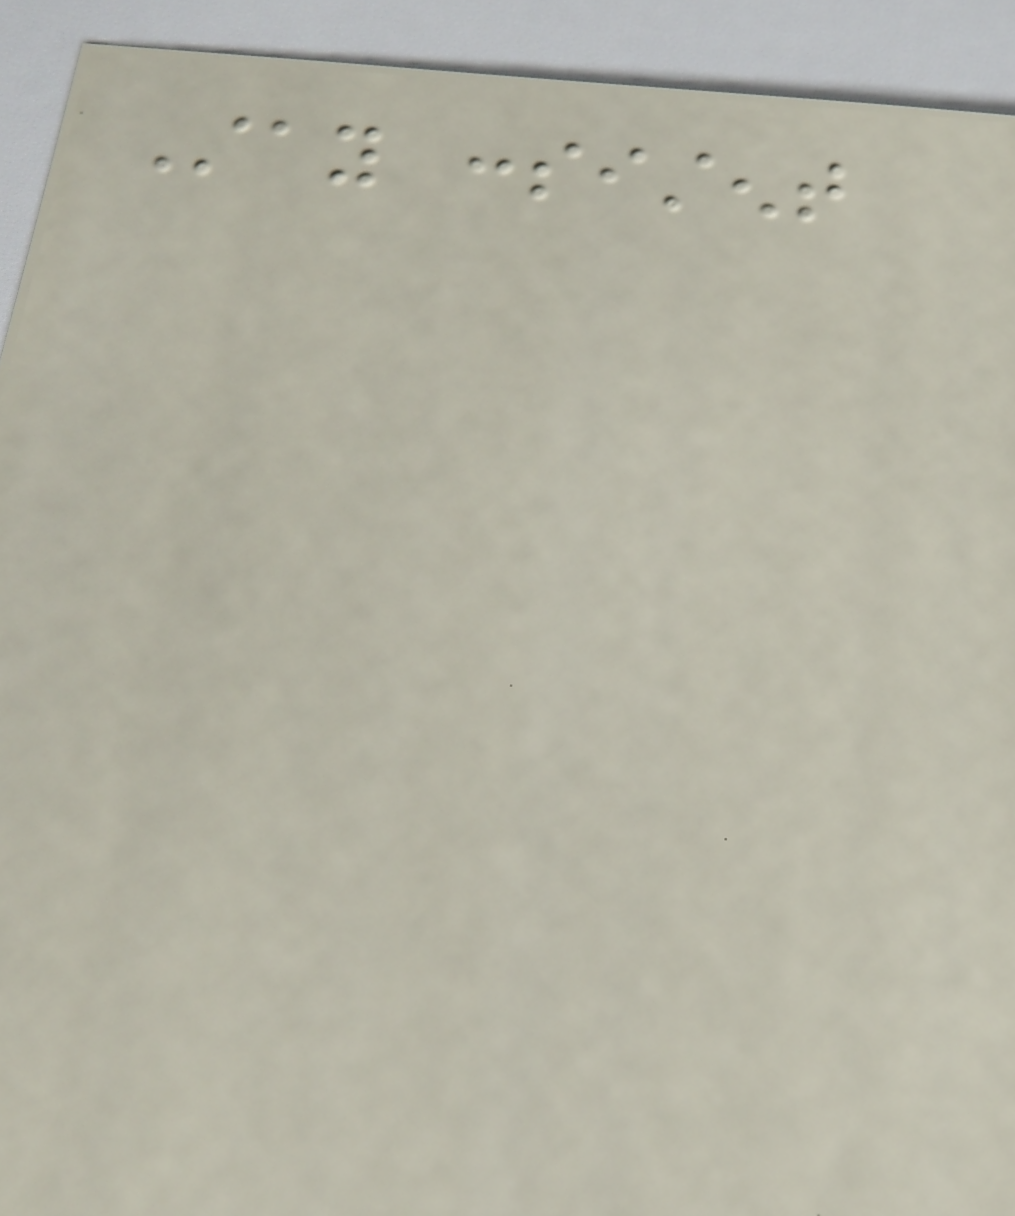Stay consistent
